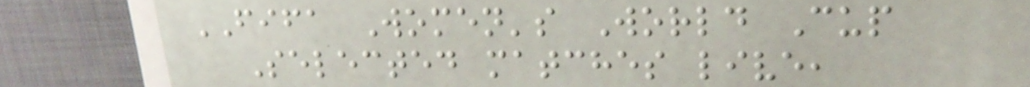FIFA Women's World Cup
Selected matches live,
